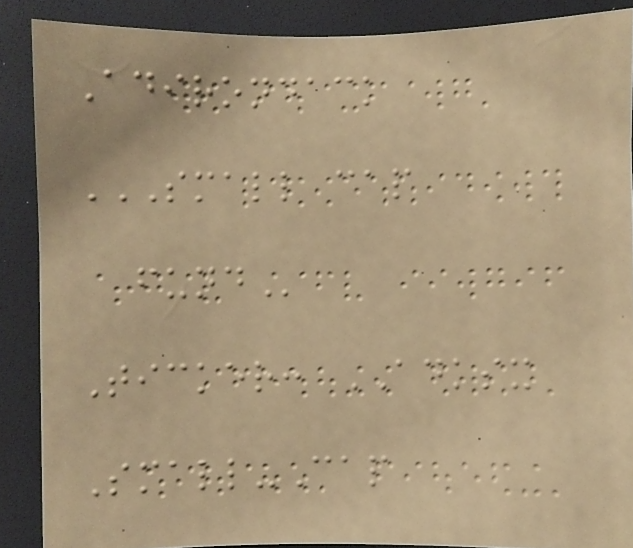Adirondack
SMALL CAP
FUND
Ticker: ADKSX
Small-Cap
